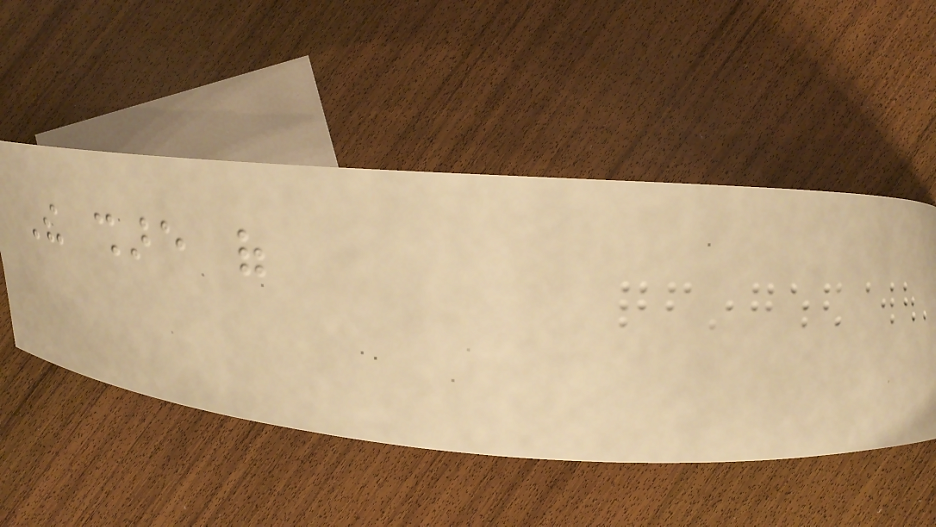The share of
